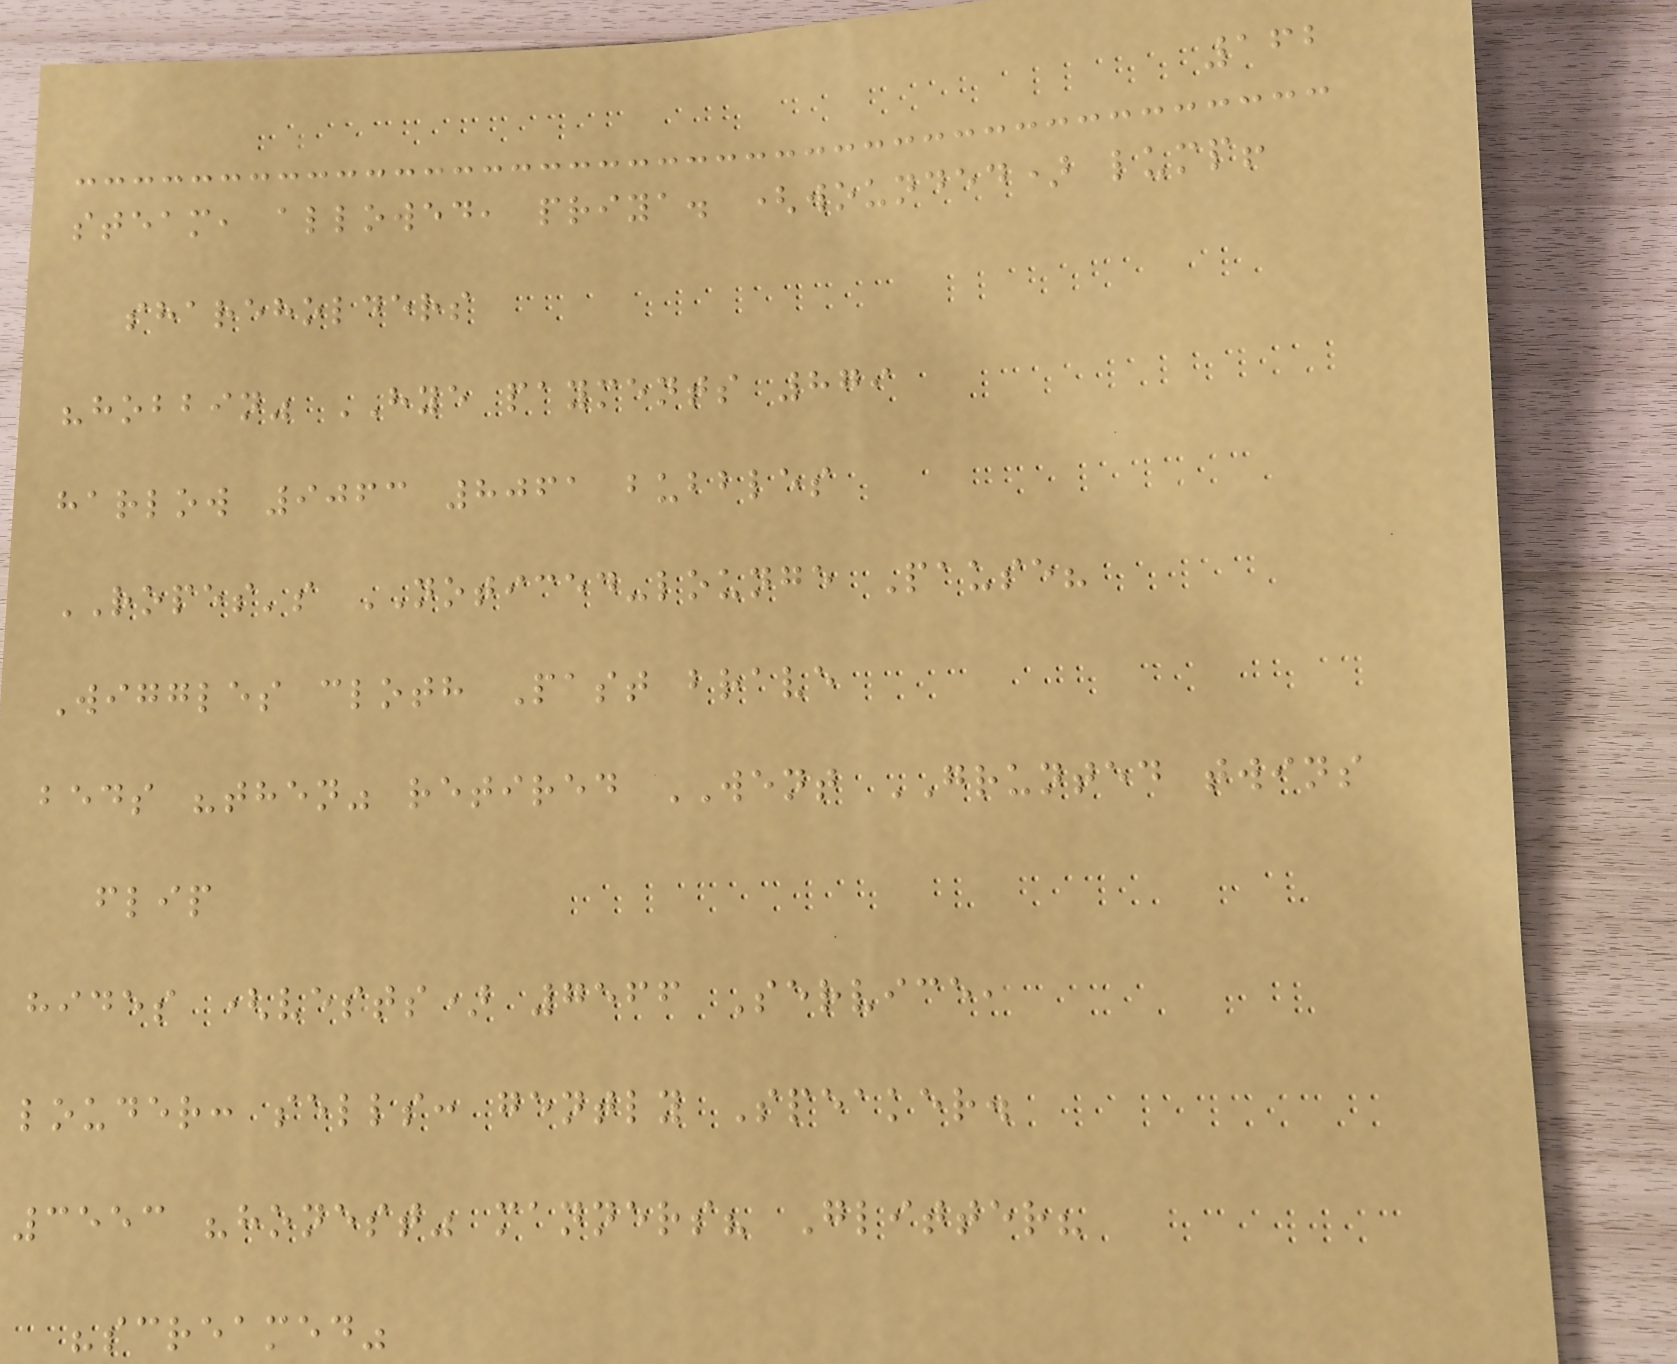162
steam, allowed, priya. (wounded) lump!
shareholders
"hobbin" HYE payments 879
harlow 9063 8061 bubbles
ROPES's NOTICED-lounge Pause?
Wiggles cloth Past brave
beds "then" retired WENT GRUNTED twins
flip
hides (vests) 7566 Service,
louder: sells: gently Speaker.
3553 "honest" manners? Glitter?
"screamed"
